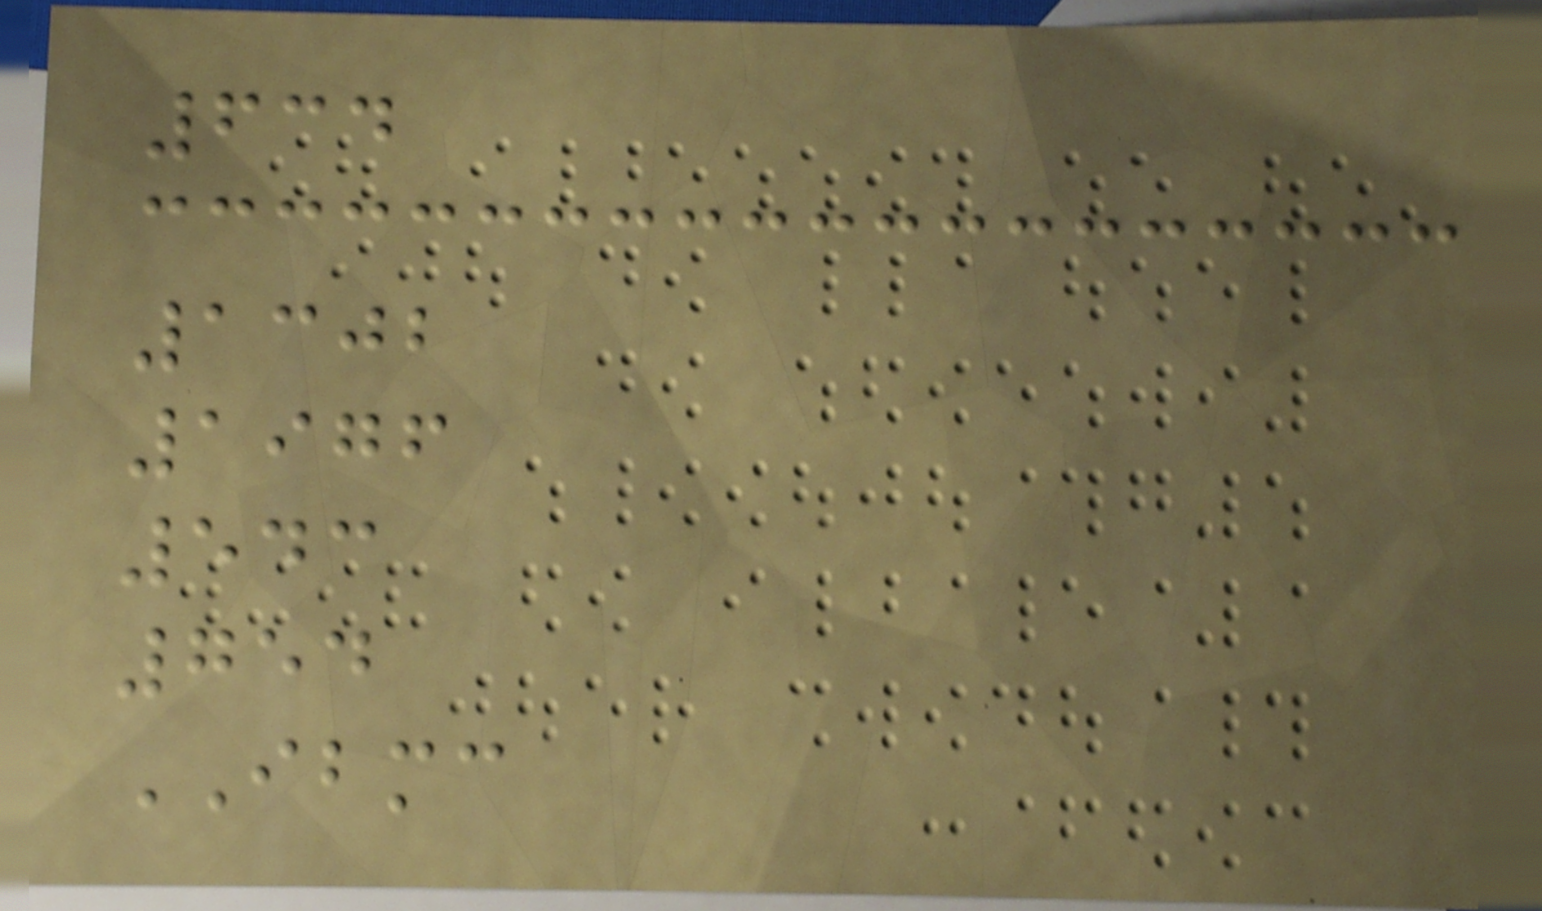634
1302
1976
543
754
IBMC
